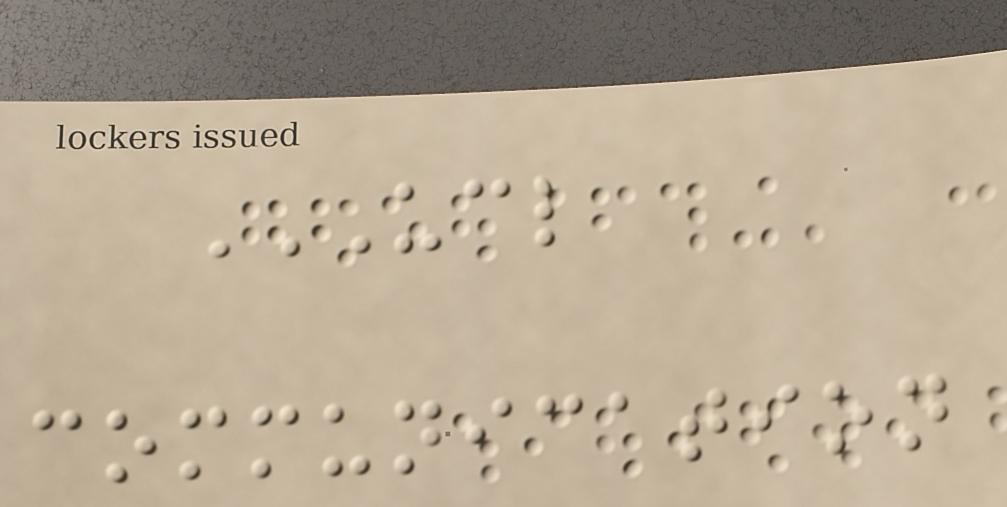UCL
COMMUNICATION
